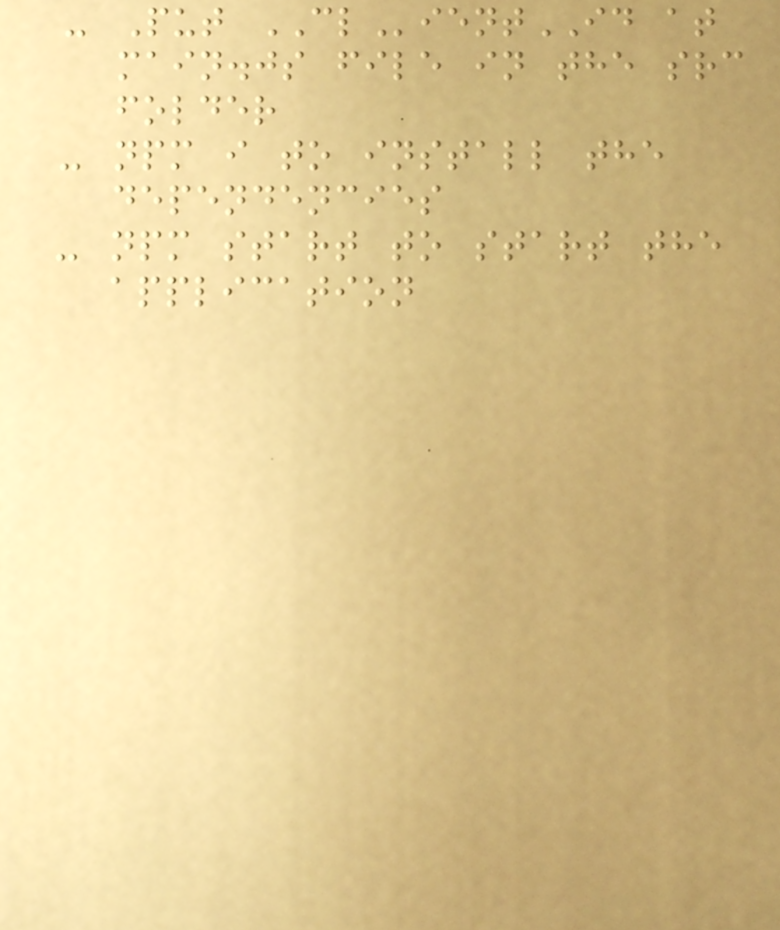- Put CLientID at
main.js file in the src
folder
- npm i to install the
dependencies
- npm start to start the
application
